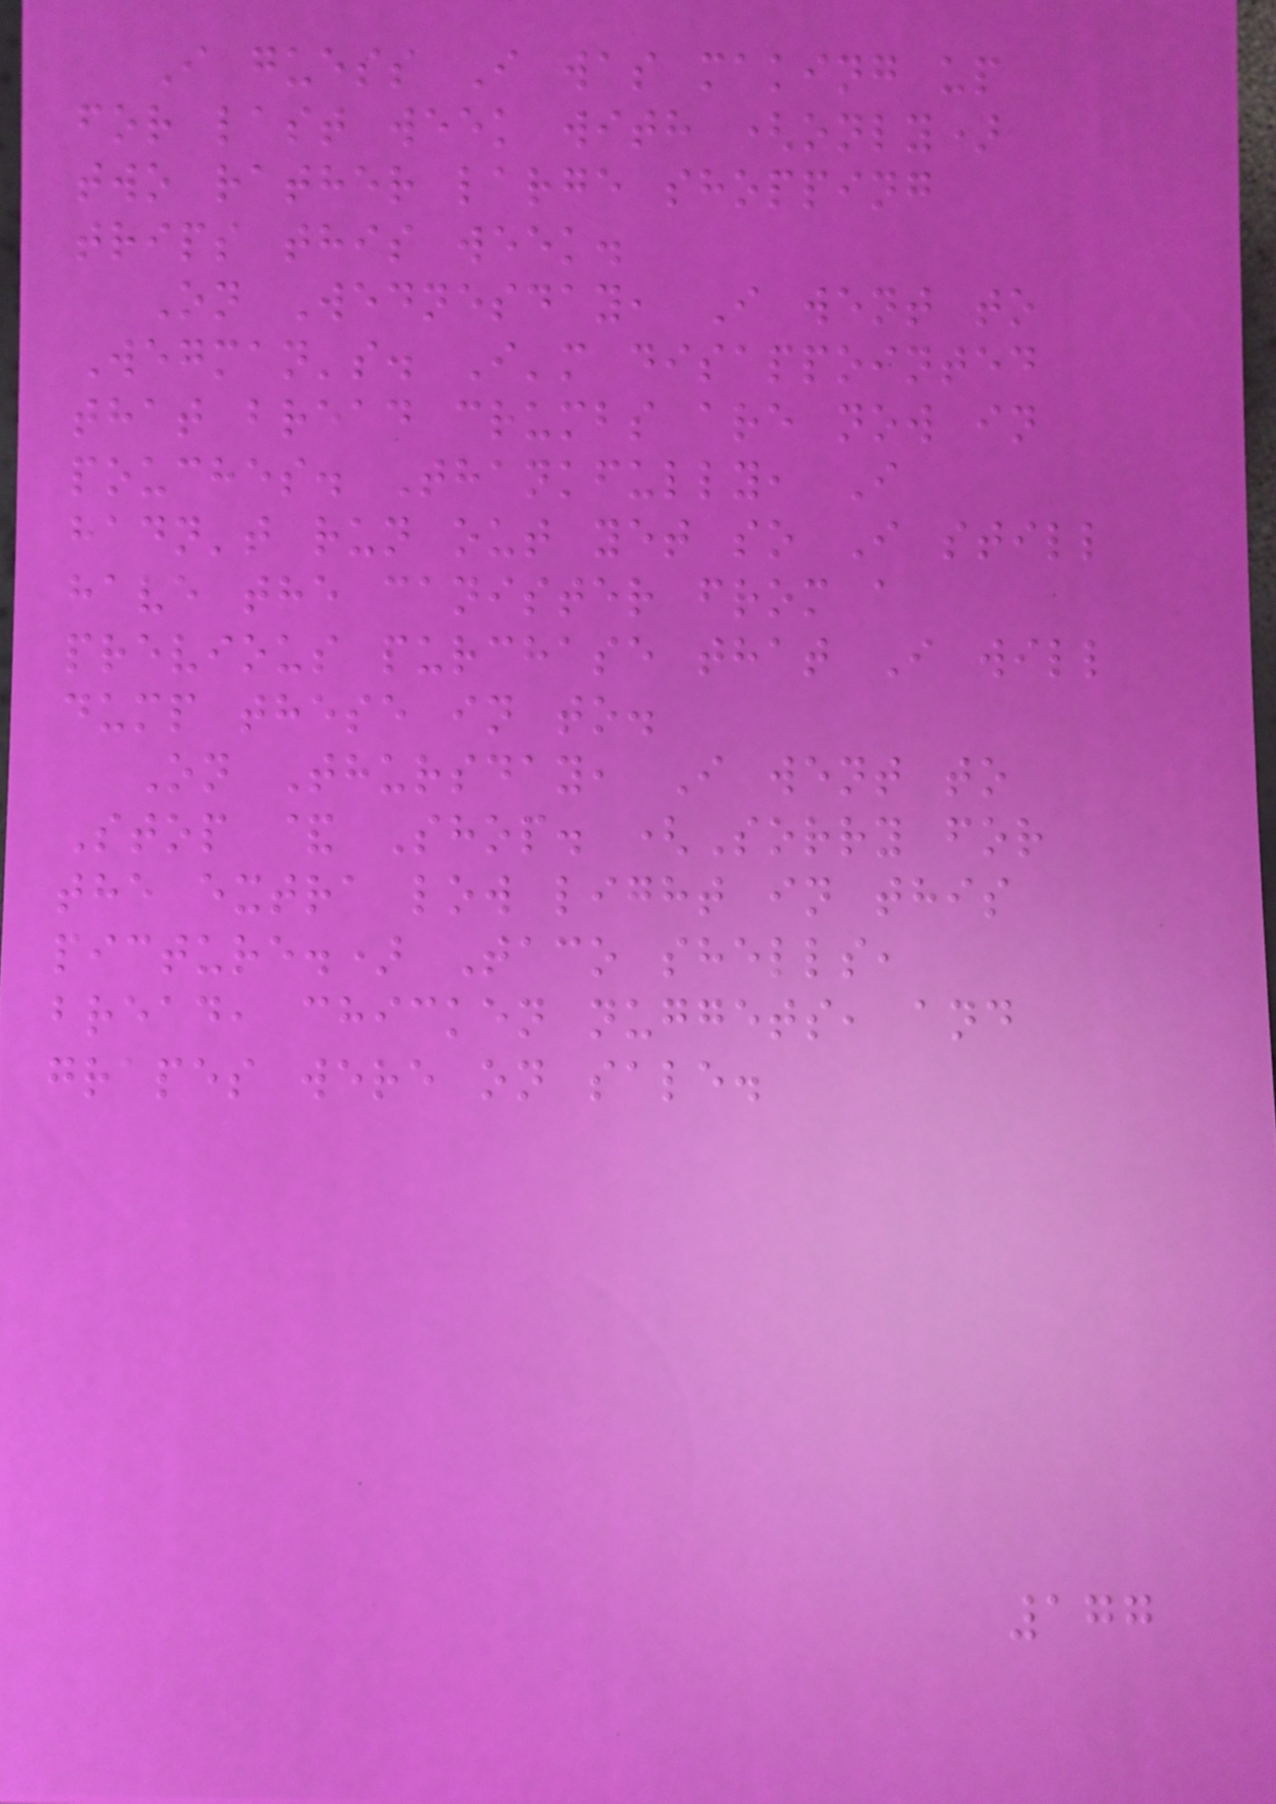I guess I was making up
for last week with (only)
two rather large shopping
trips this week.
On Wednesday, I went to
Wegman's. I'm disappointed
that bread crumbs are now in
pouches. Thankfully, I
hadn't run out yet so I still
have the canister from a
previous purchase that I will
dump these in to.
On Thursday, I went to
Stop & Shop. (Sorry for
the extra low light in this
picture.) Taco shells,
bread, chicken nuggets, and
grapes were on sale.
177
